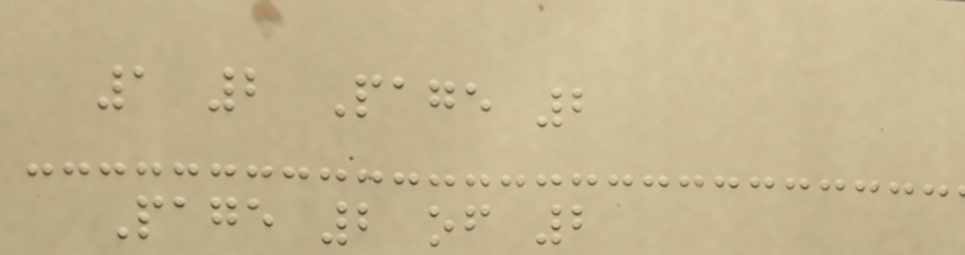1 2 Page 2
Page 2 of 2
